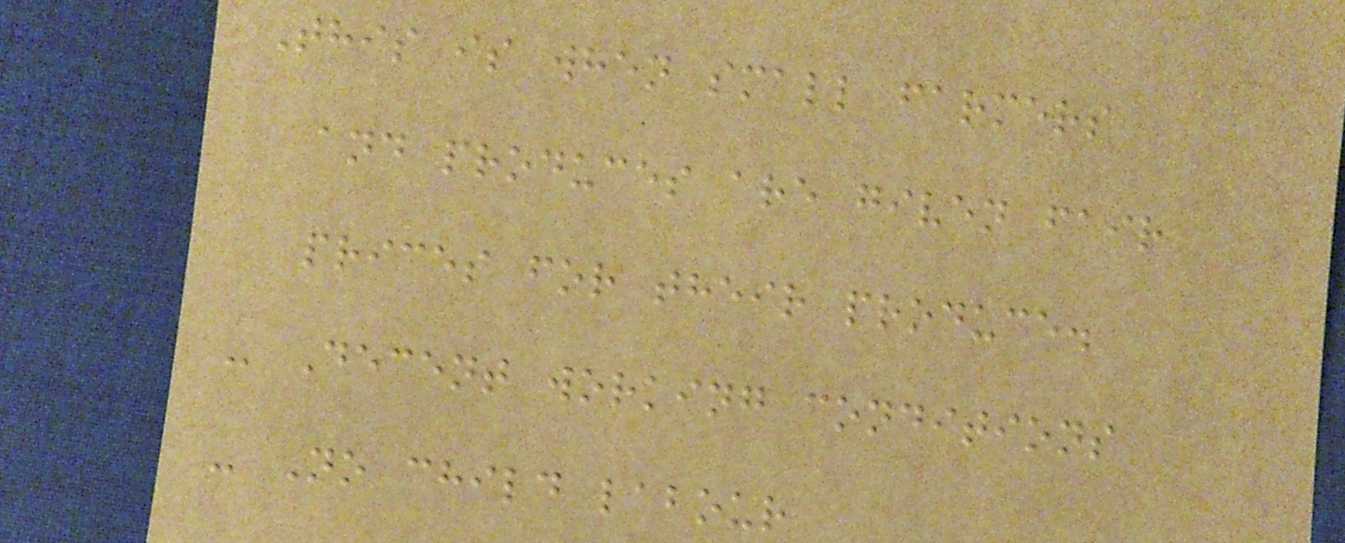This is when small farmers
and produces are given fair
prices for their produce.
- Decent working conditions
- No child labour
